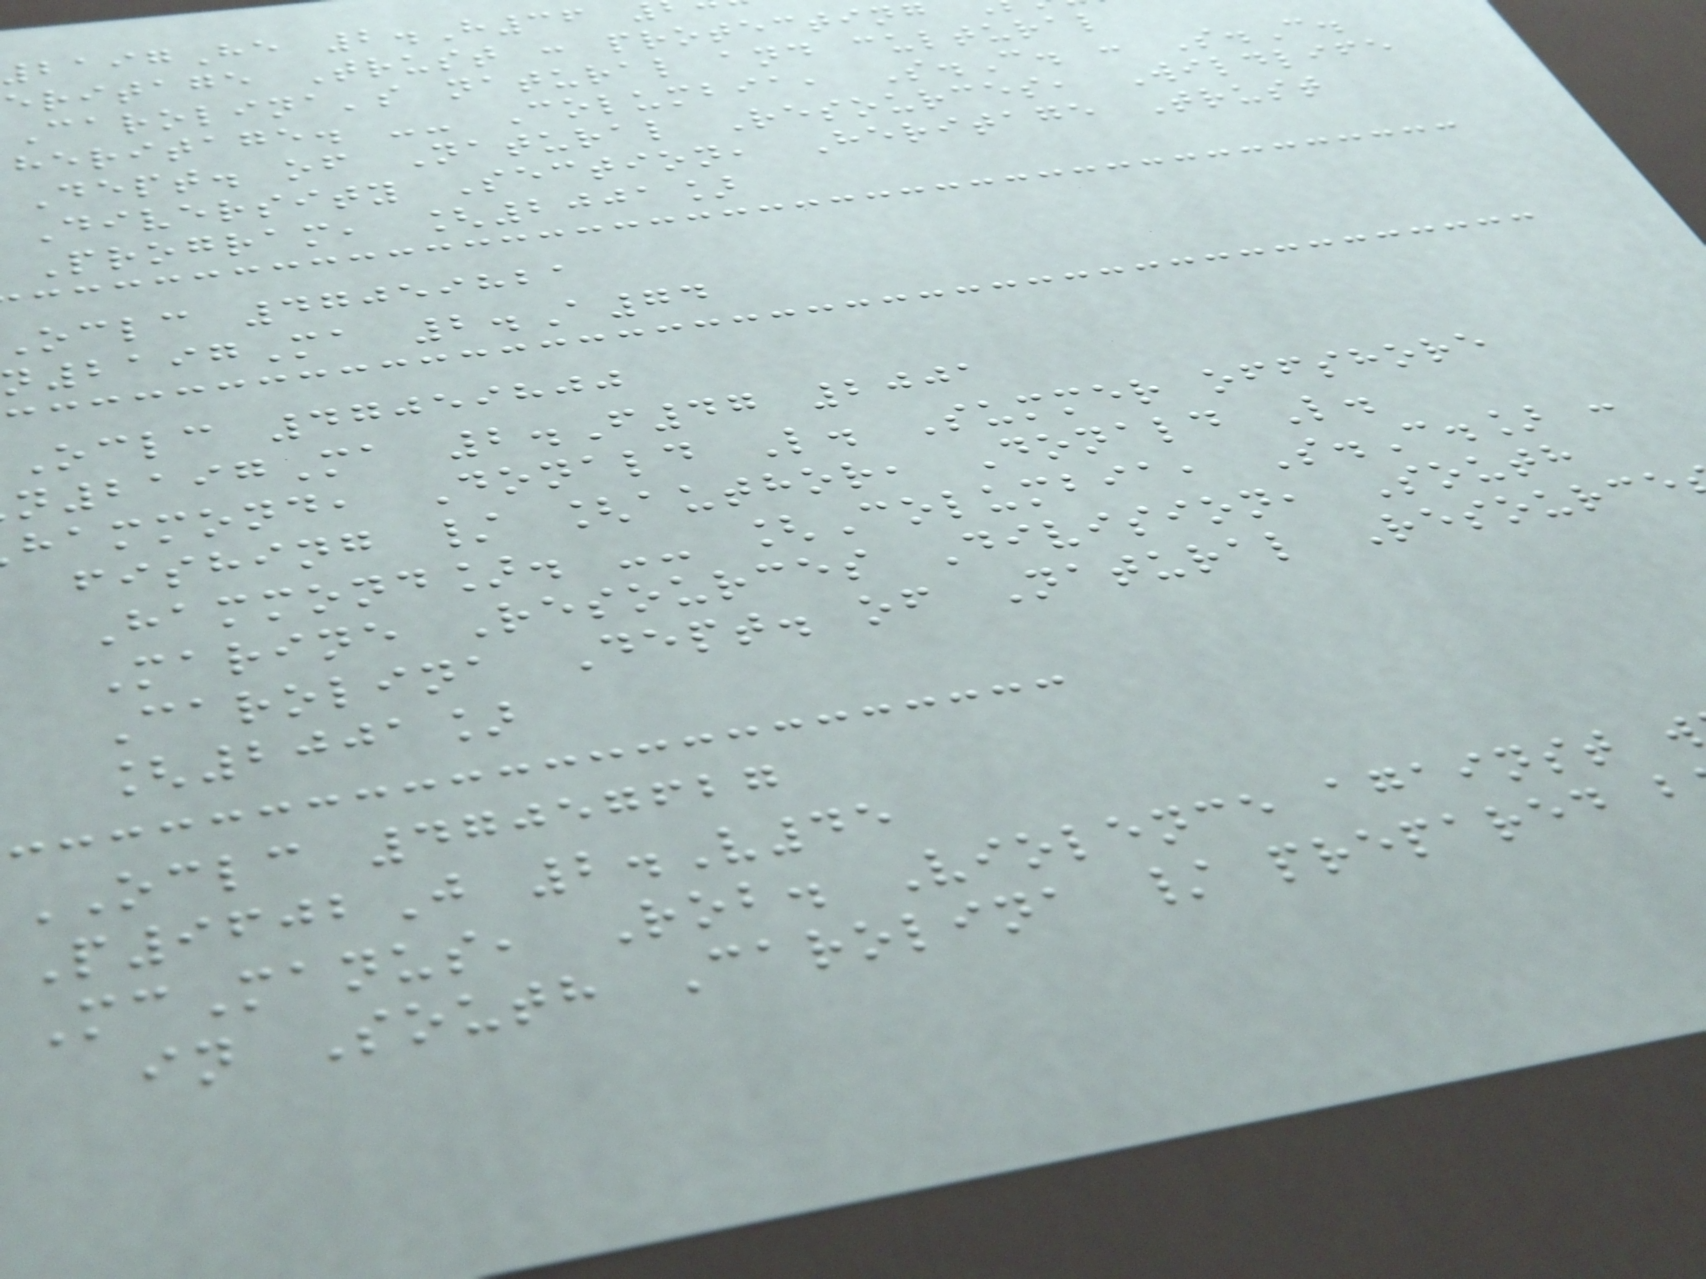2197He 2.H36
eritage Trust : protectin
Carolina's natural and cultural
heritage. -- Columbia, S.C. : S.C.
Dept. of Natural Resources, Wildlife
Diversity Section, Heritage Trust
Program, [2001]
oclc 47059821
2197Ma 2.A74
oclc 47059800
2197Ma 2.F47 2001
hammond, Donald L. Summer offshore
fishing / [author, Donald L.
Hammond]. -- [Columbia, S.C.] :
Marine Resources Division, South
Carolina Dept. of Natural Resource
[2001]
OCLC 47057627
P9602J 2.V45
McManus, Rob. Violence against w
in South Carolina / prepared b
